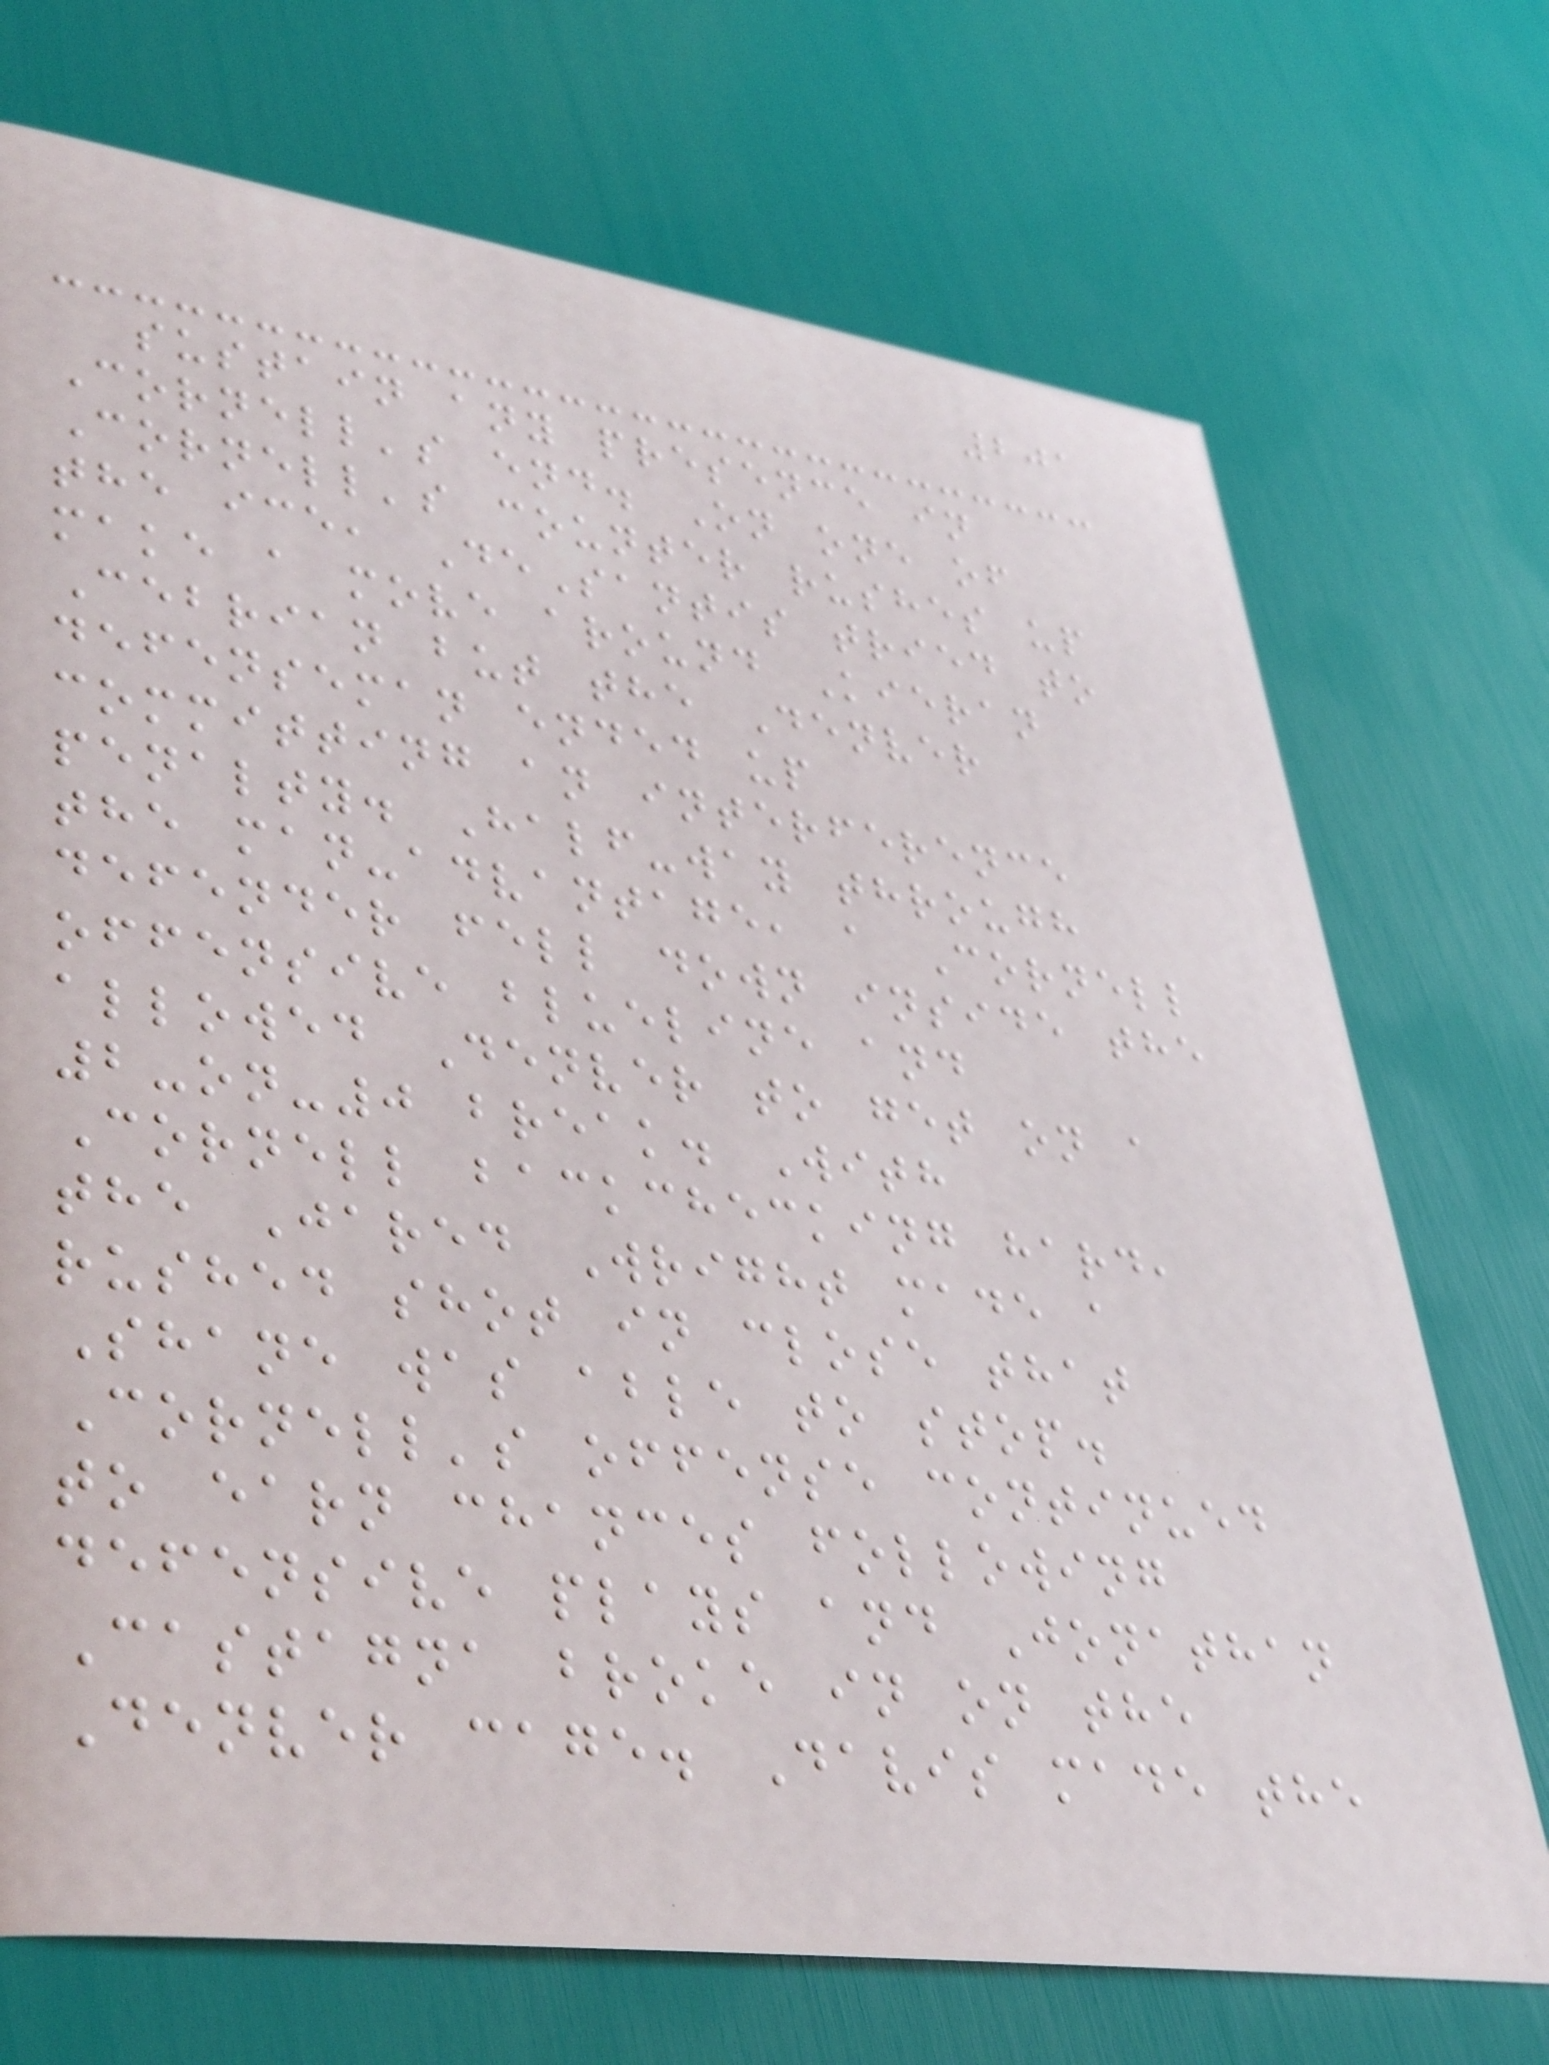201
sustain any presence in
Cornell's end. On one of
Cornell's counter rushes up
the ice, DeSantis tried to
make a move around Kieran
Cebrian but the Denver
defenseman ended up
committing an interference
penalty. Half-way through
the man-advantage, a Cornell
defender fell down inside the
offensive blueline and
allowed Denver to get on a
2-on-0 break. With
Cornell backchecking hard,
the Jared Wright made a
rushed shot in close that
Shane was able to stop.
Cornell's offense continued
to earn chances following
defensive plays and Jonathan
Castagna broke in on the
Denver cage. Davis made the
